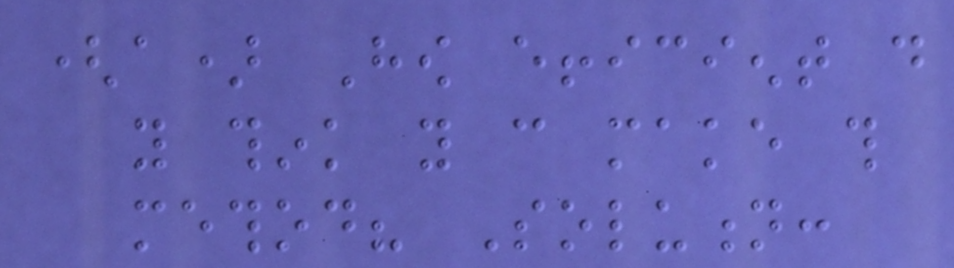(a) How efficient do
you think you can make this
method? Solution:
